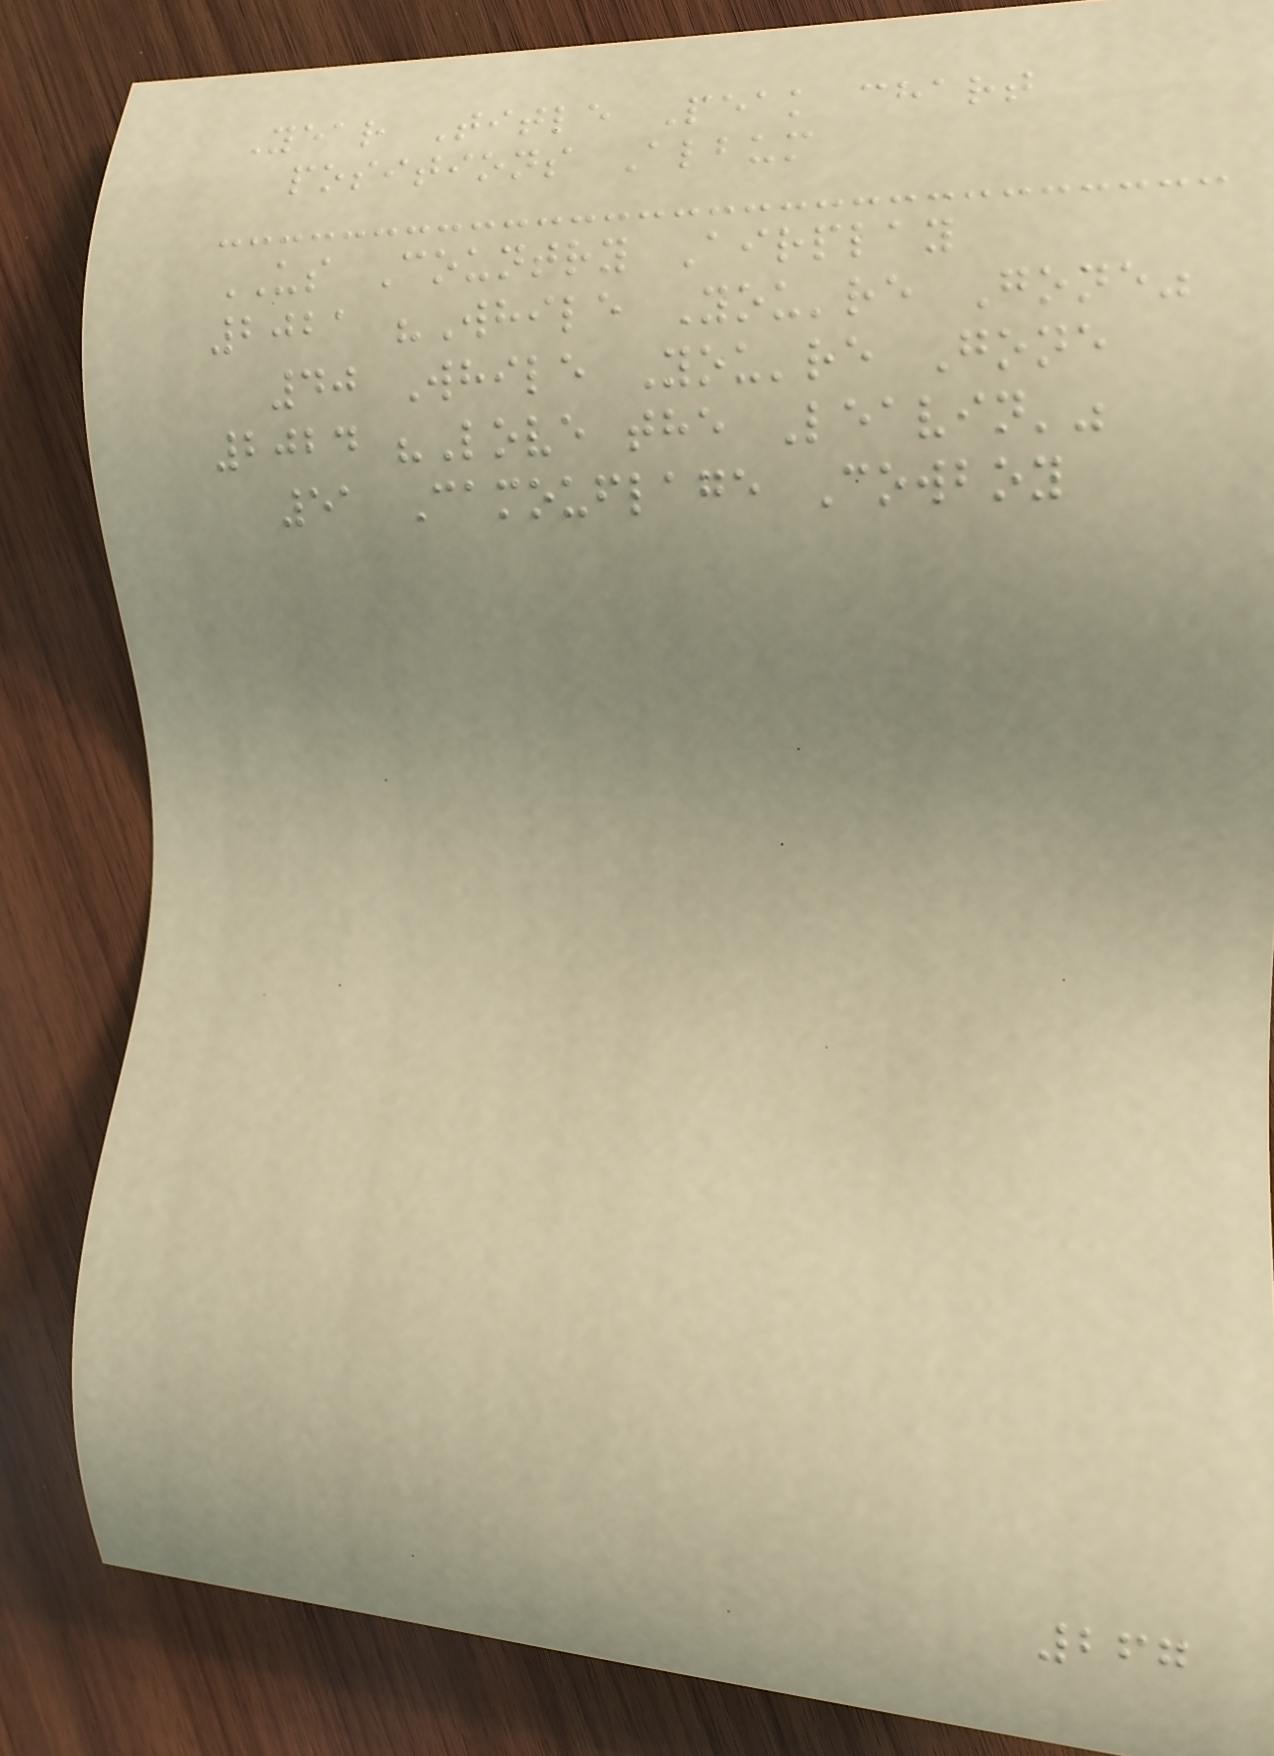Year Title Peak chart
positions Album
US Country Airplay
2021 "While You're Gone"
40 While You're Gone
2024 "Love the Leavin'"
51 Camouflage Cowboy
267
